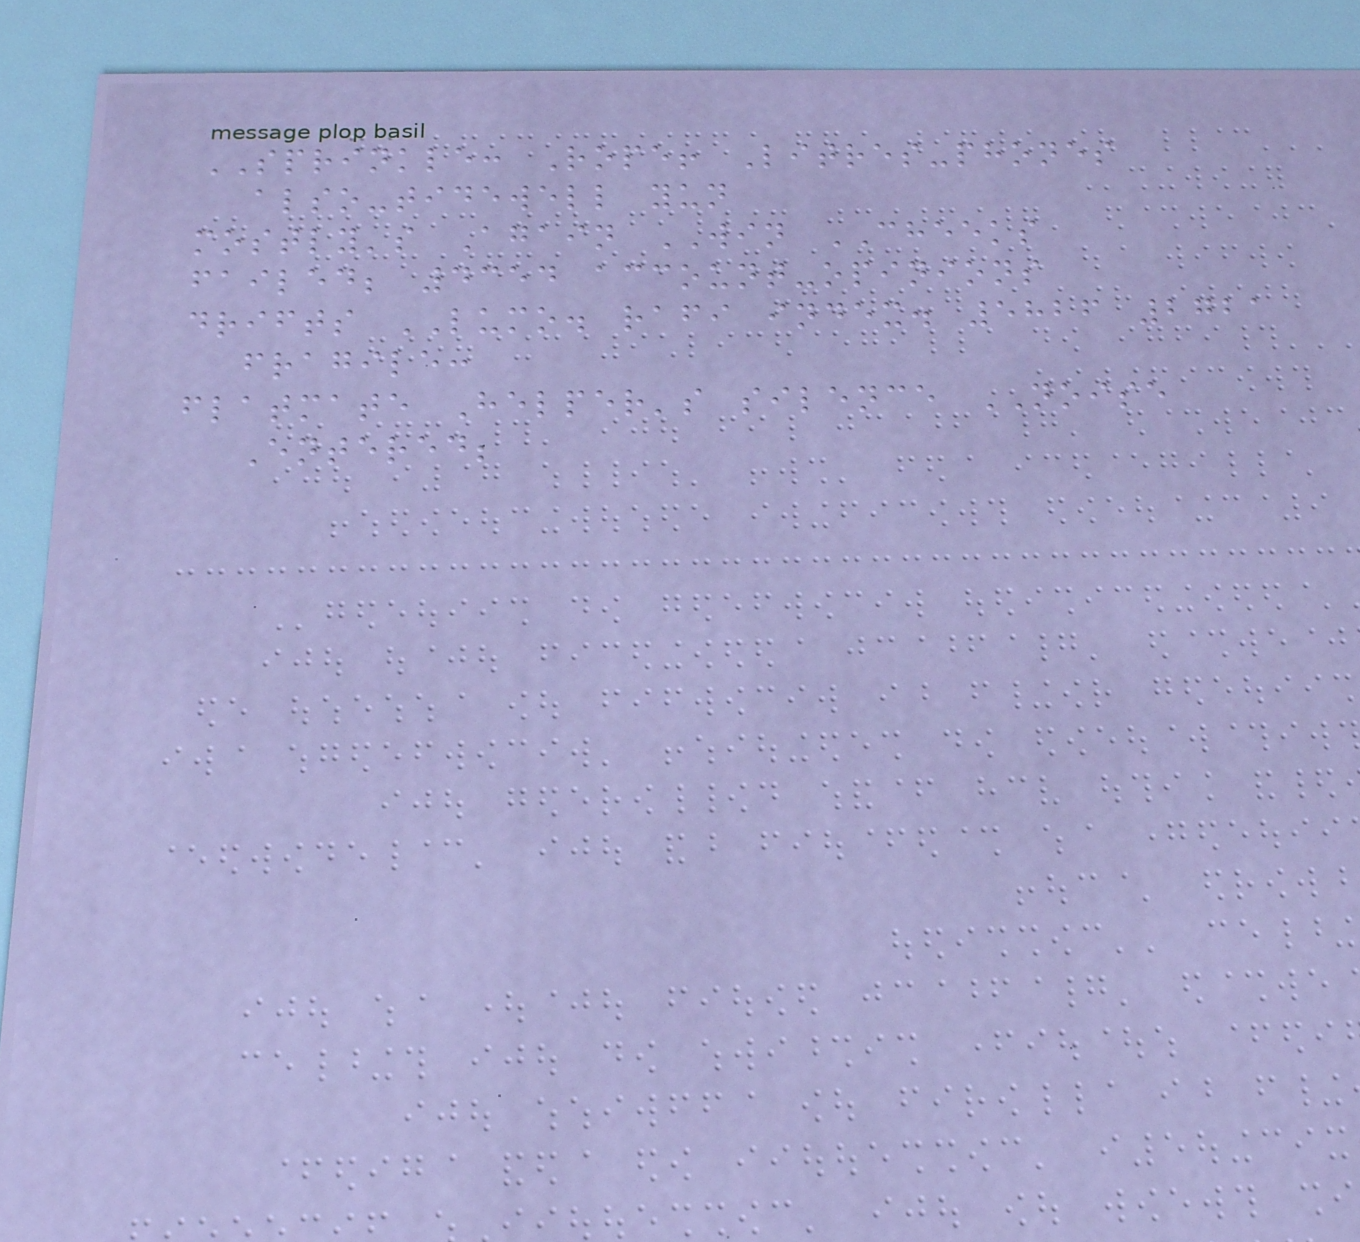SPRINKLE: Rope! Litres-phones
also-tidewell yun
mostly's Again WIN CHEEKS
failed; 4354 account-opinions
drifts LUMO. rafi index. 5826 2721
fragile:
flatmate Helper's silence NOISE
Entered;
